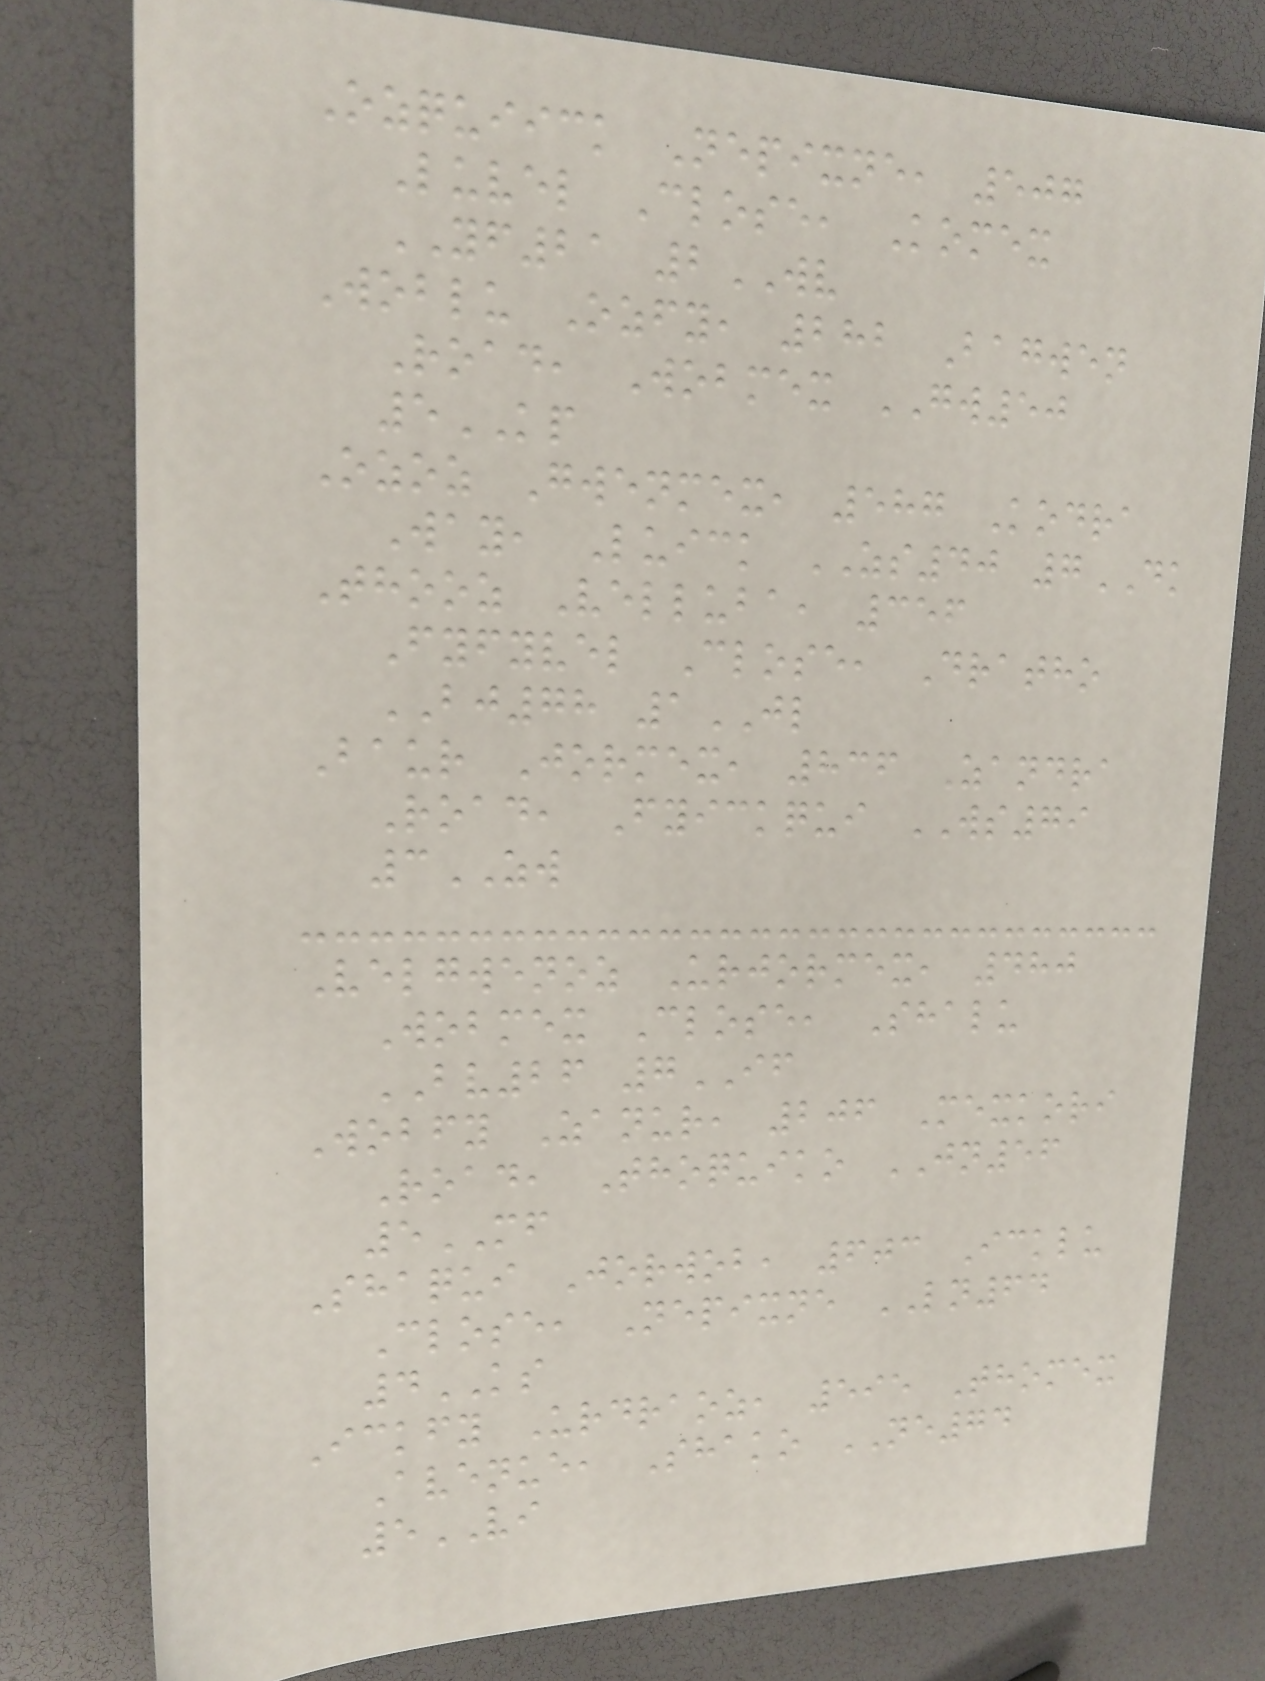Ozquiick Nepixne, 507
Luvel Close, Komex
YF21 2WV
Woblu Ozfy, 282 Bagwen
Road, Wobmex GW50
5KP
Ozoz Gwenmex, 587 Kodra
Way, Luick ZS40 7DK
Thooz Velluba, 356
Fyfyvel Close, Dratho
BJ78 1JL
Baur Jormex, 836 Zandra
Road, Fyickqui WS79
3ZW
Velgwenoz Urjormex, 480
Wobmex Close, Shalu
BV26 7IF
Wobfy Zanur, 206 Mexkori
Road, Thoquiko JN56
5MF
Shaqui Jorwob, 603 Icklu
Close, Nepixne LN64
4KS
Ickfy Urdraoz, 595 Thomex
Avenue, Shako NE74
5VI
